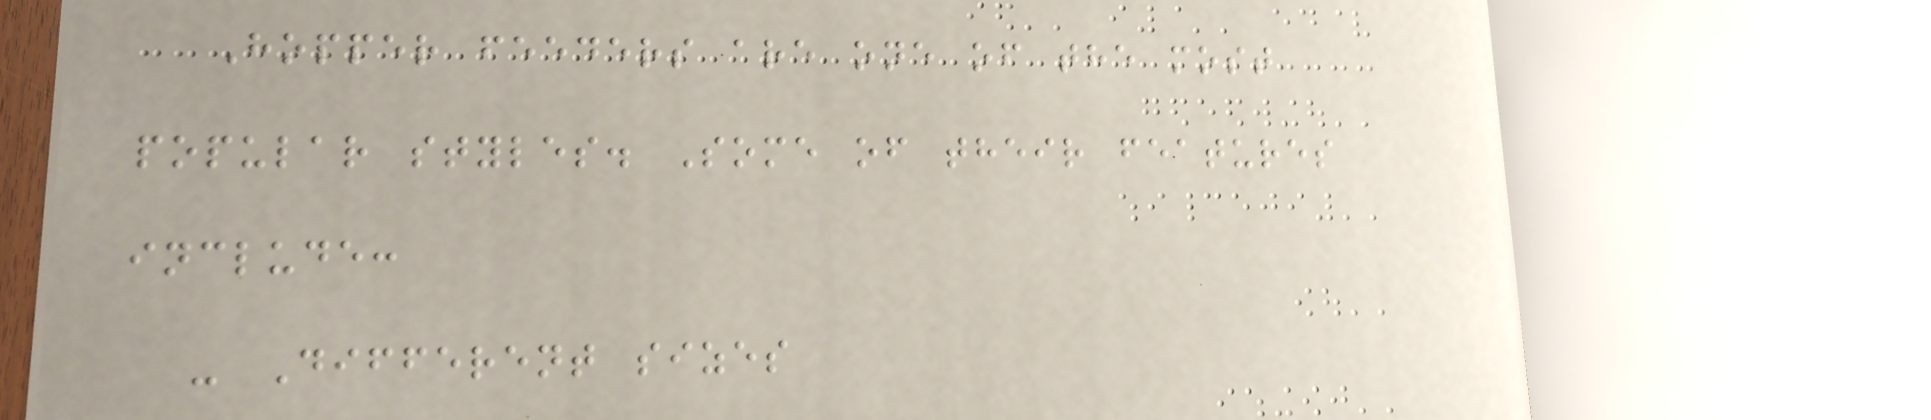Hopper feeders are one of the most
popular styles. Some of their features
include:
- Different sizes
